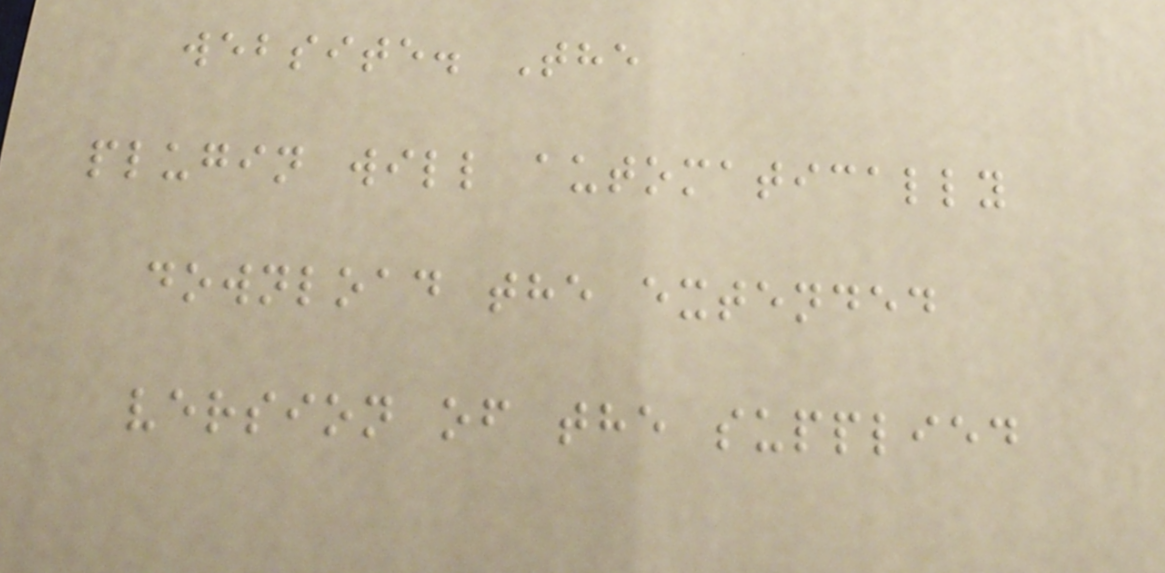website. The
plugin will automatically
download the extended
version of the supplied
